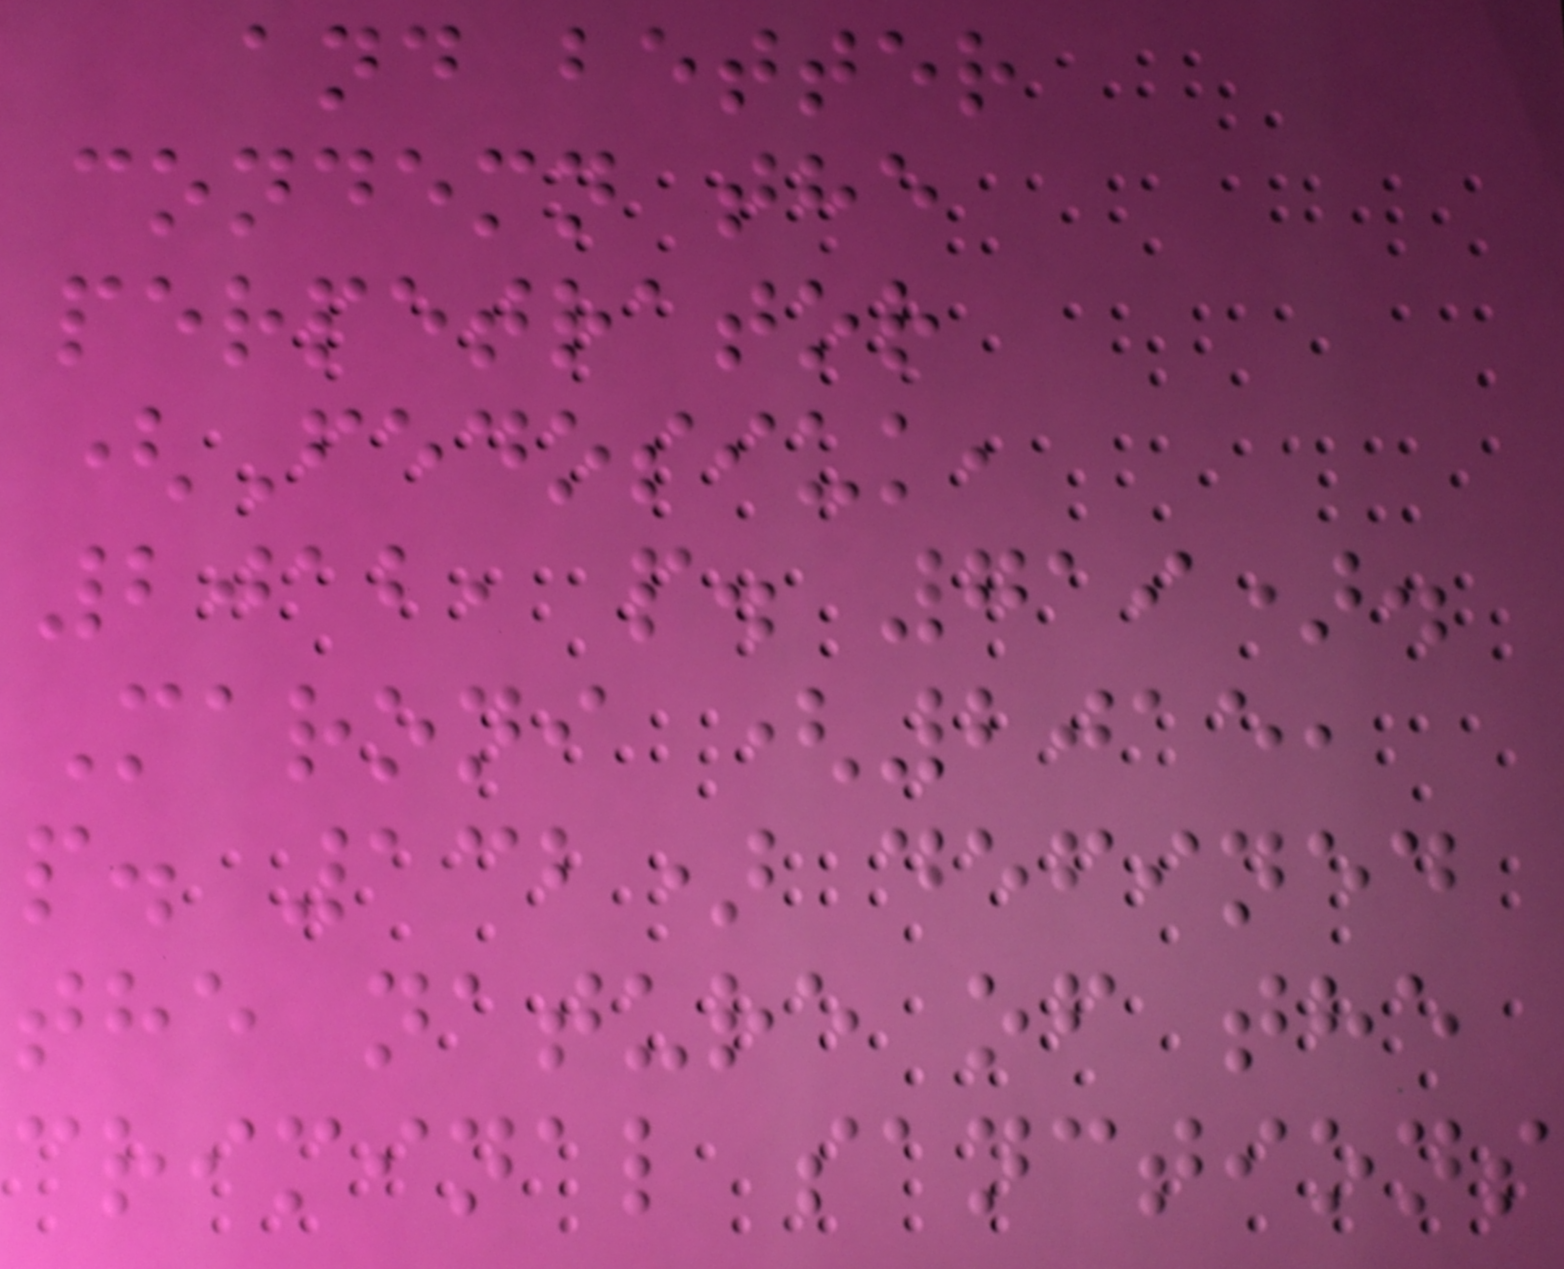and better
condemn the
perpetrator
(Fedosiuk,
2012, p. 719).
Maroni (2015,
p. 132) defined
the nature of the
criminal sanctions
